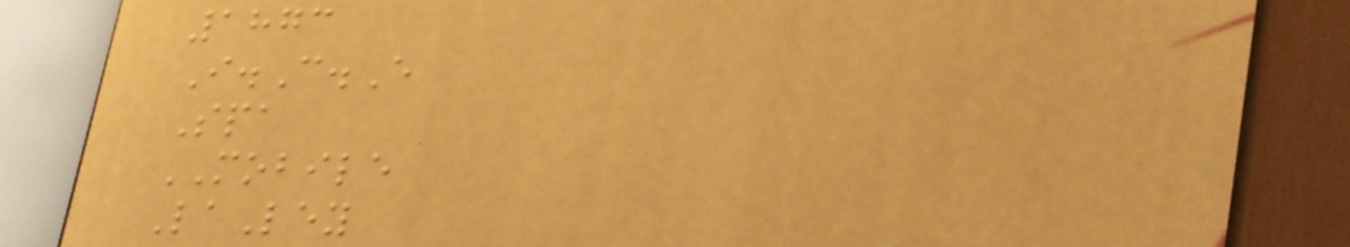1873
I.C.E
Spa
MOBILE
LaLey
